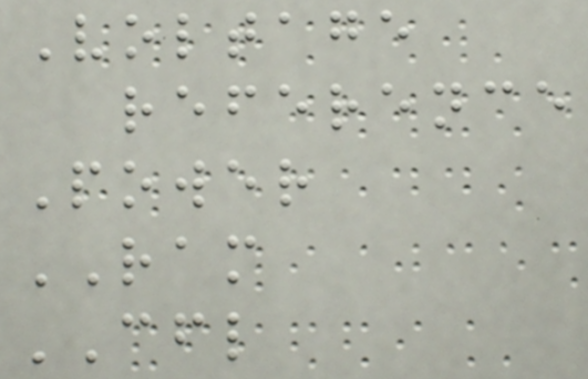Voltage
reference
Power
RAM
CFL
